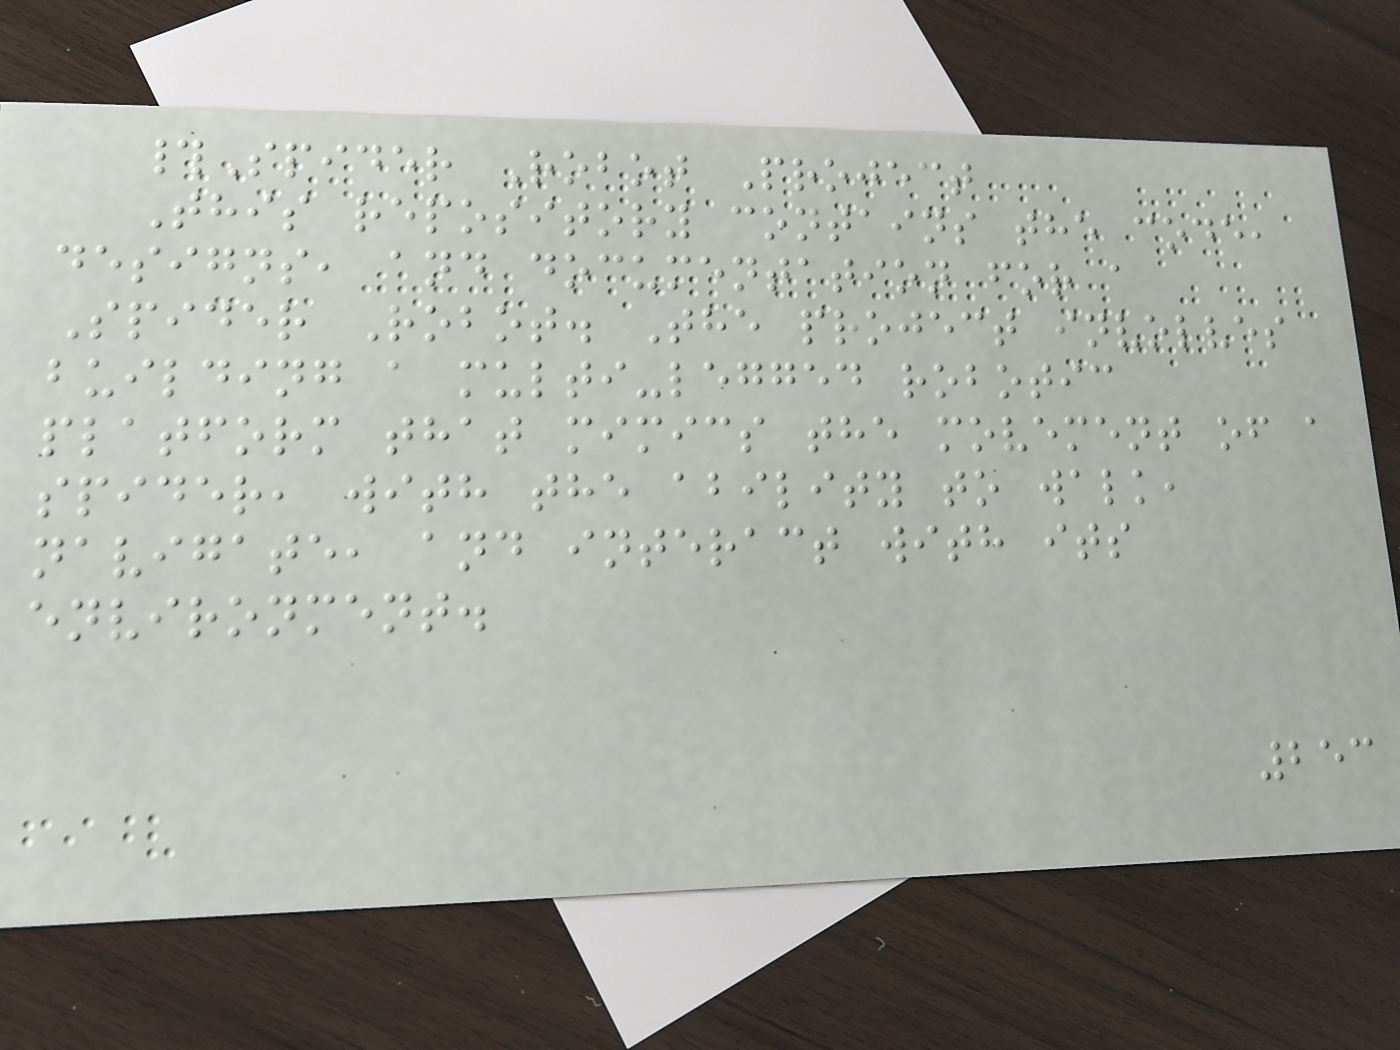#Spider Robot Project
This repository contains the code,
designs, and documentation for a
Spider Robot. The project involves
building a multi-legged robotic
platform that mimics the movement of a
spider, with the ability to walk,
navigate, and interact with its
environment.
253
